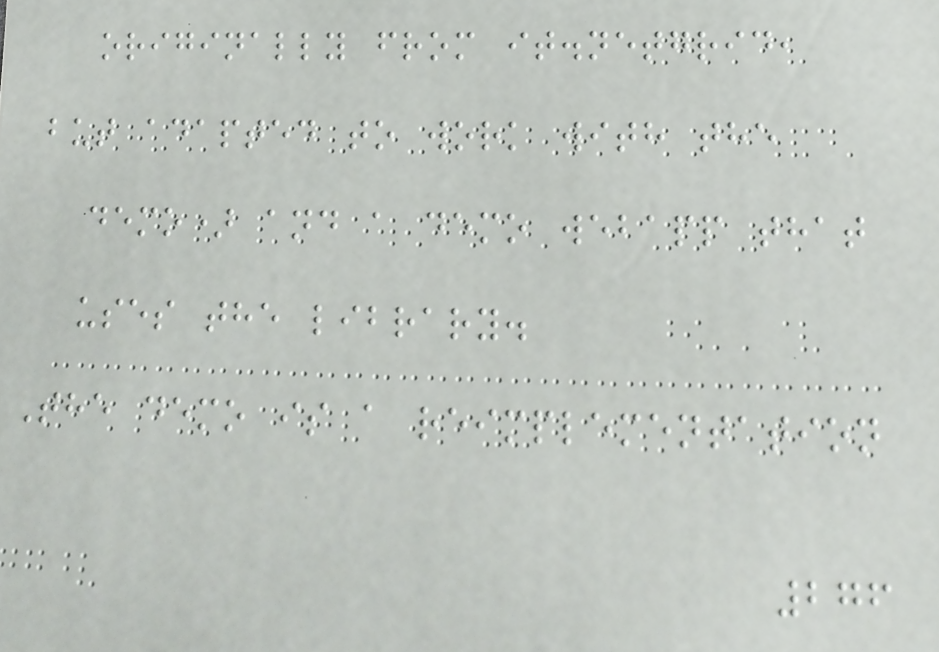originally from it.netgrid,
but adapted to work with the
demo) and a demo webapp that
uses the library.
The demo is a reimplementation
276
